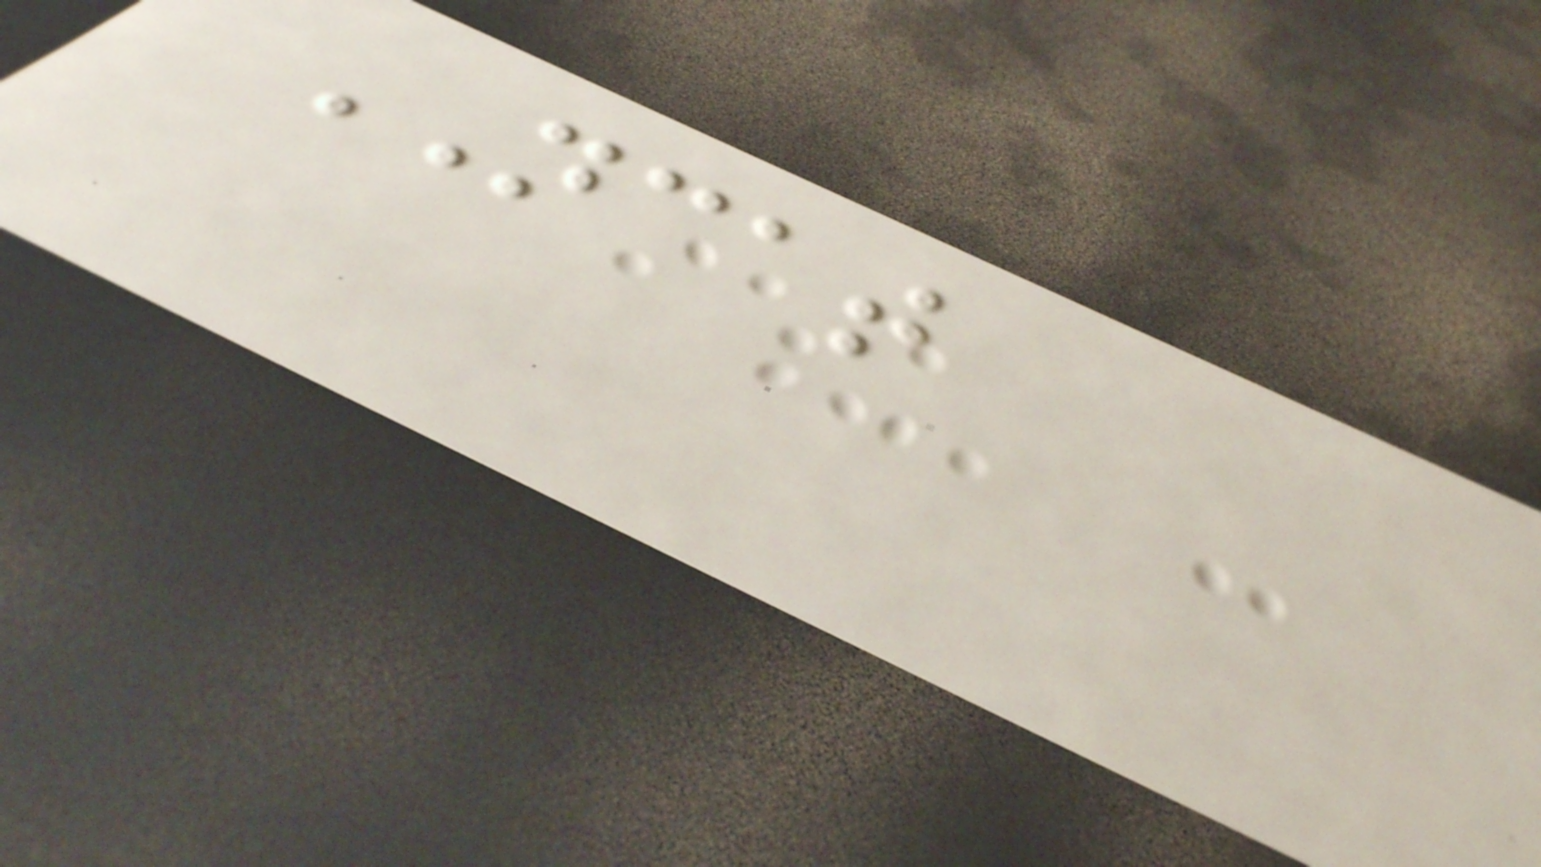NCAT
